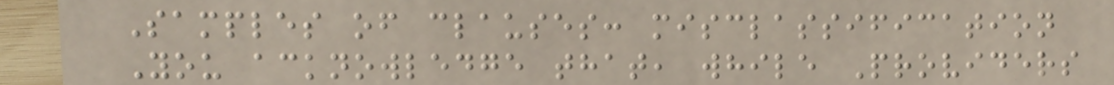Samples of clauses: misclassification
You acknowledge that, while Providers
